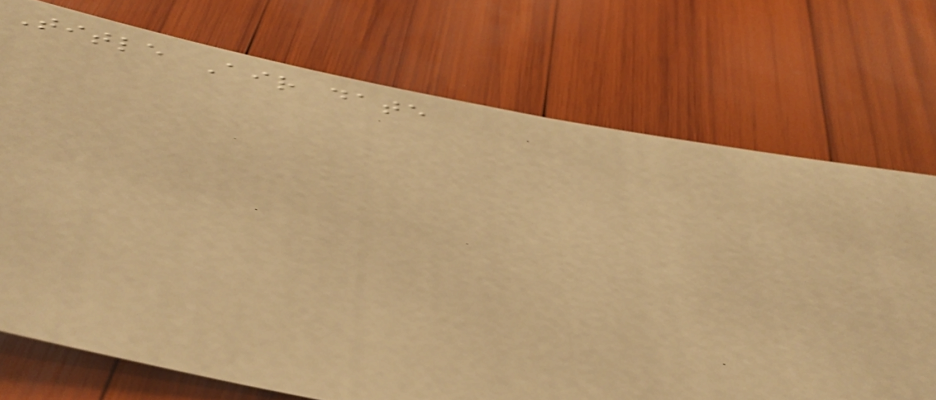Title Air date
